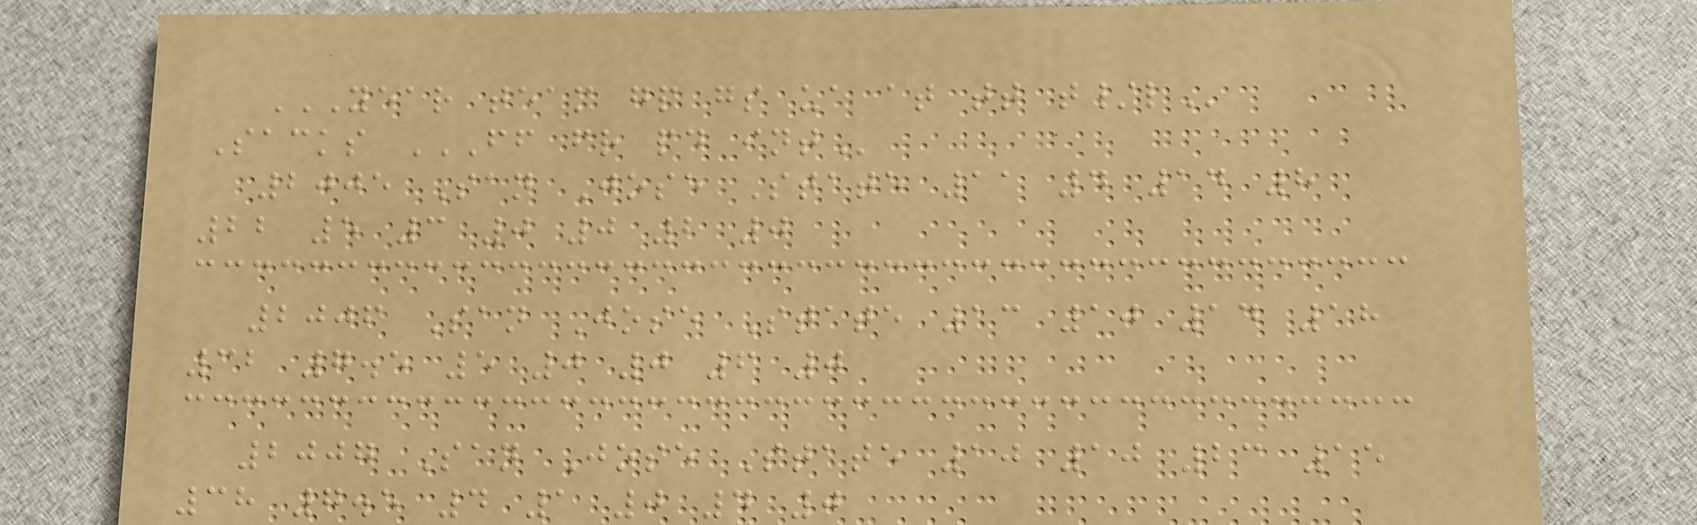YEAR TEAM GP GS UA AT TT T/L
Sacks FF FR PD INT
2005 San Jose State 11 4 14 8
22 5 3 0 0 2 0
2006 San Jose State 13 10 14 18
32 7.5 5 0 0 6 0
2007 San Jose State 10 10 23 15
38 7.5 4 1 0 4 0
